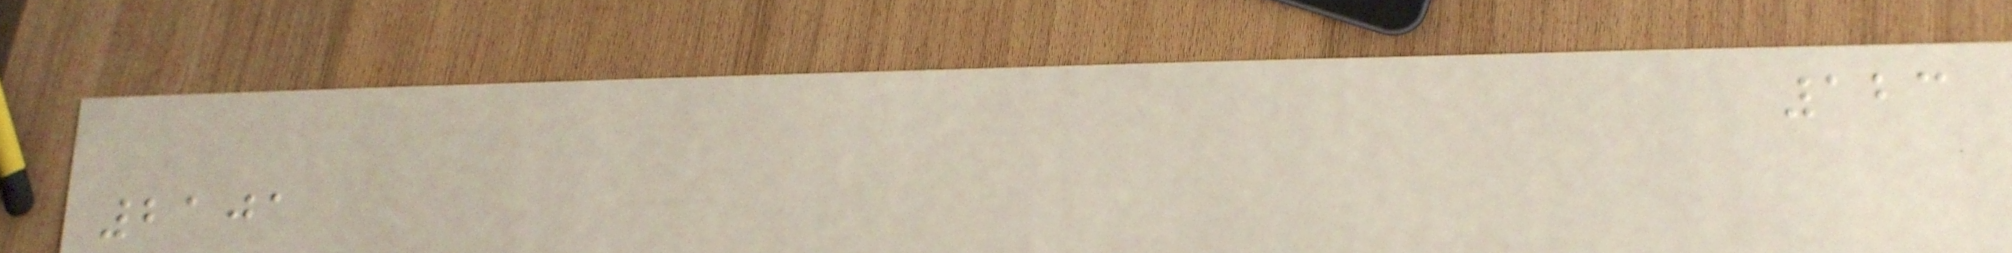123
2101
